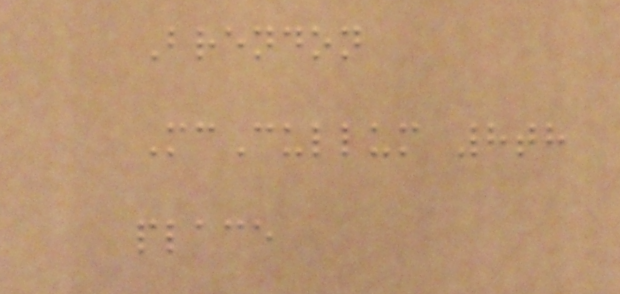Brendon
McCullum 8th
place
